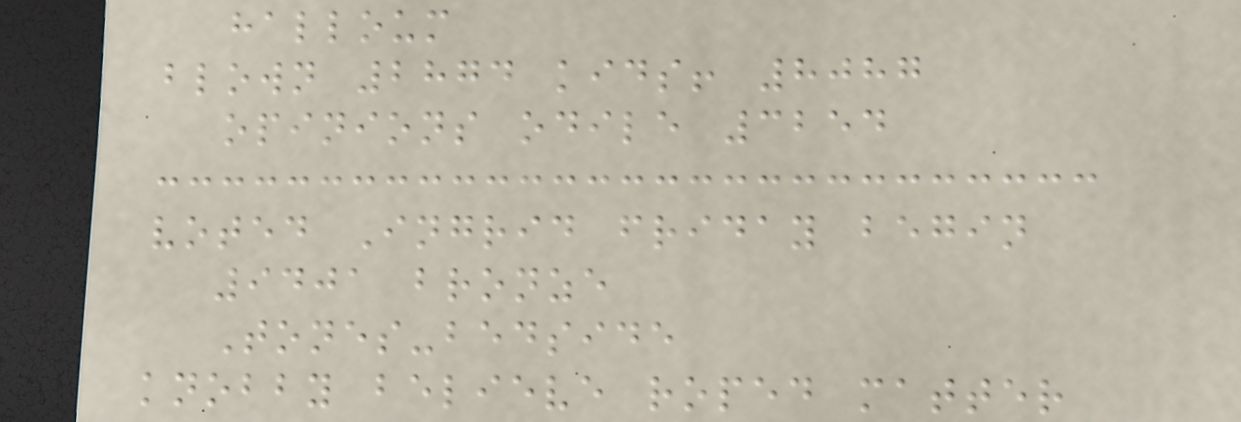halloum
blown 2874 kids! 8087
opinions odile 3254
voted Ingrid friday begin
9401 bronze
Tones-bedside
knobby believe roped matter
